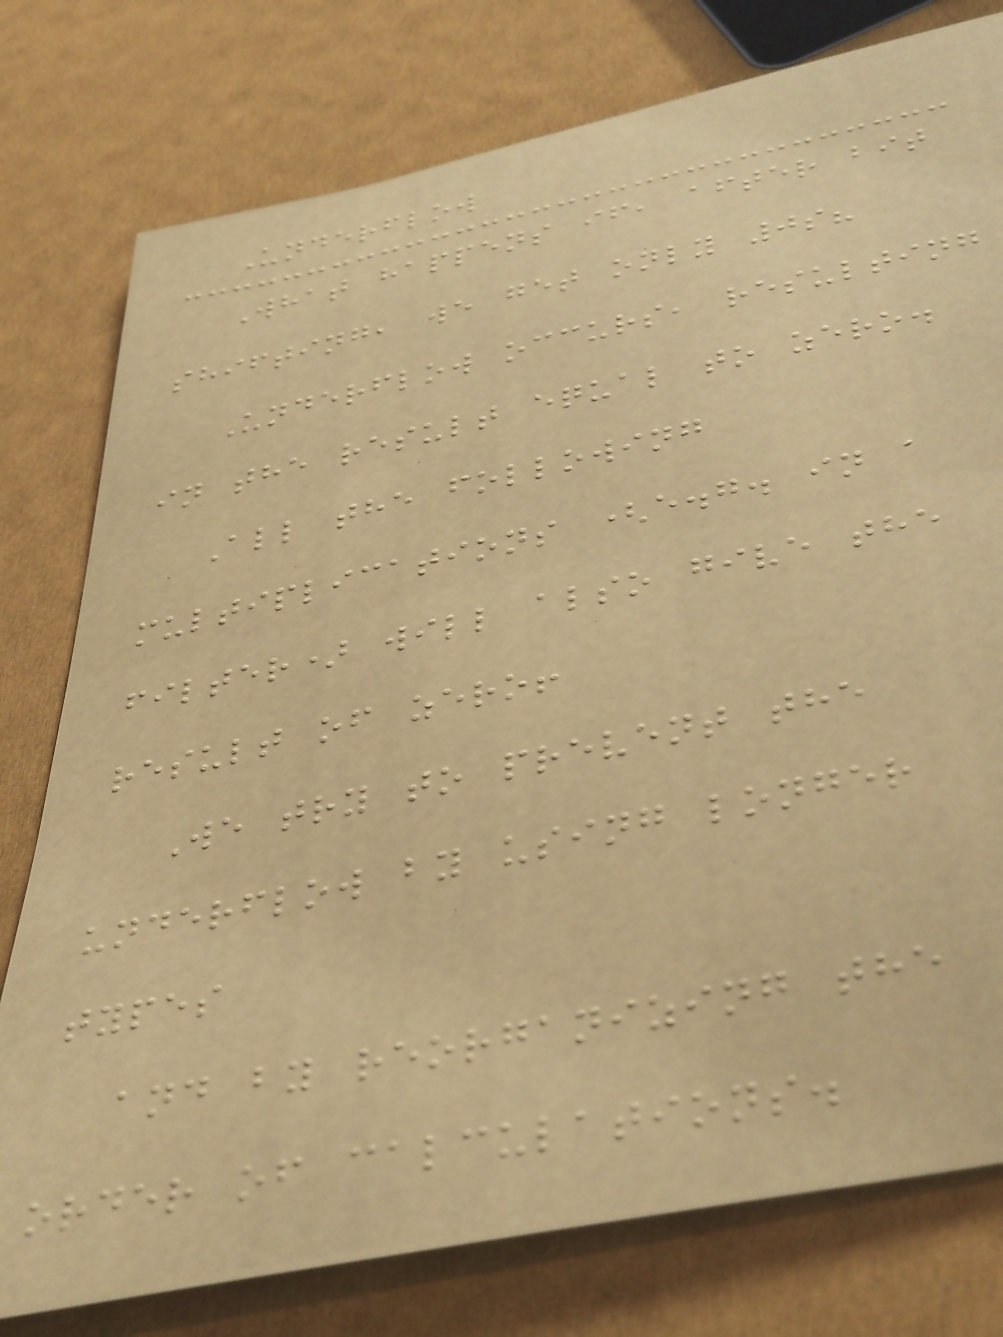Underflow
What happens if, after bit
shifting, we get only 0s?
Underflow occurs, resulting
in the result equal to zero.
All the following
multiplications (e.g. in a
filter) will also give the
result of zero!
We try to prevent the
underflow by using longer
types
and by reorganizing the
order of calculations.
